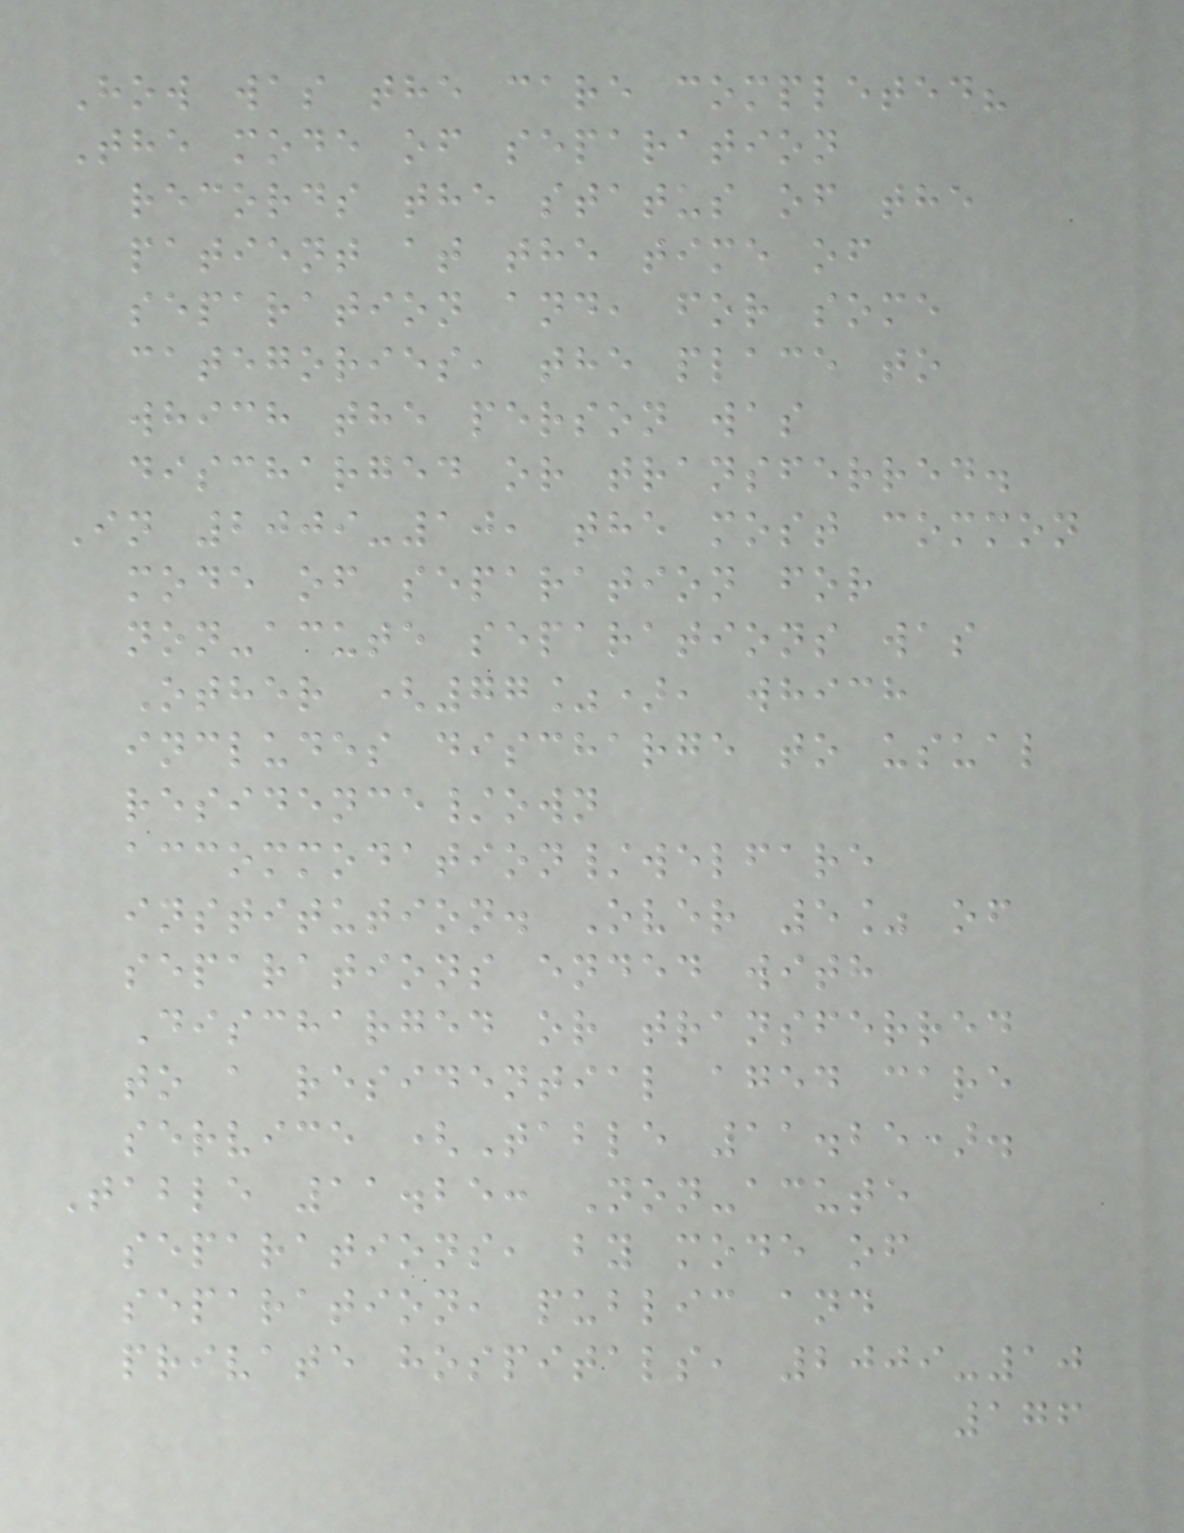How was the care completed?
The mode of separation
records the status of the
patient at the time of
separation and, for some
categories, the place to
which the person was
discharged or transferred.
In 2009-10, the most common
mode of separation for
non-acute separations was
Other (77%), which
includes discharge to usual
residence/own
accommodation/welfare
institution. Over 5% of
separations ended with
Discharged or transferred
to a residential aged care
service (Table 11.25).
Table 11.25: Non-acute
separations, by mode of
separation, public and
private hospitals, 2009-10
176
